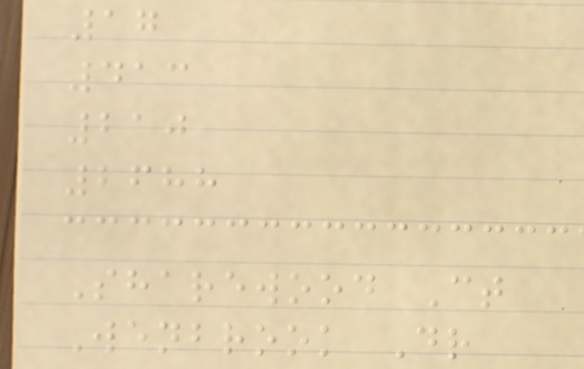17
413
210
2688
Sharewood Ct
Wenbrook Dr
